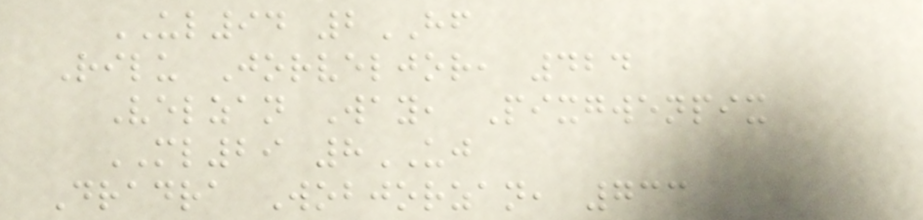UL94 2HF
Rilu Jorveljor, 424
Velzan Way, Pixgwenpix
ML29 8UJ
Dradra Wobjorzan, 733
